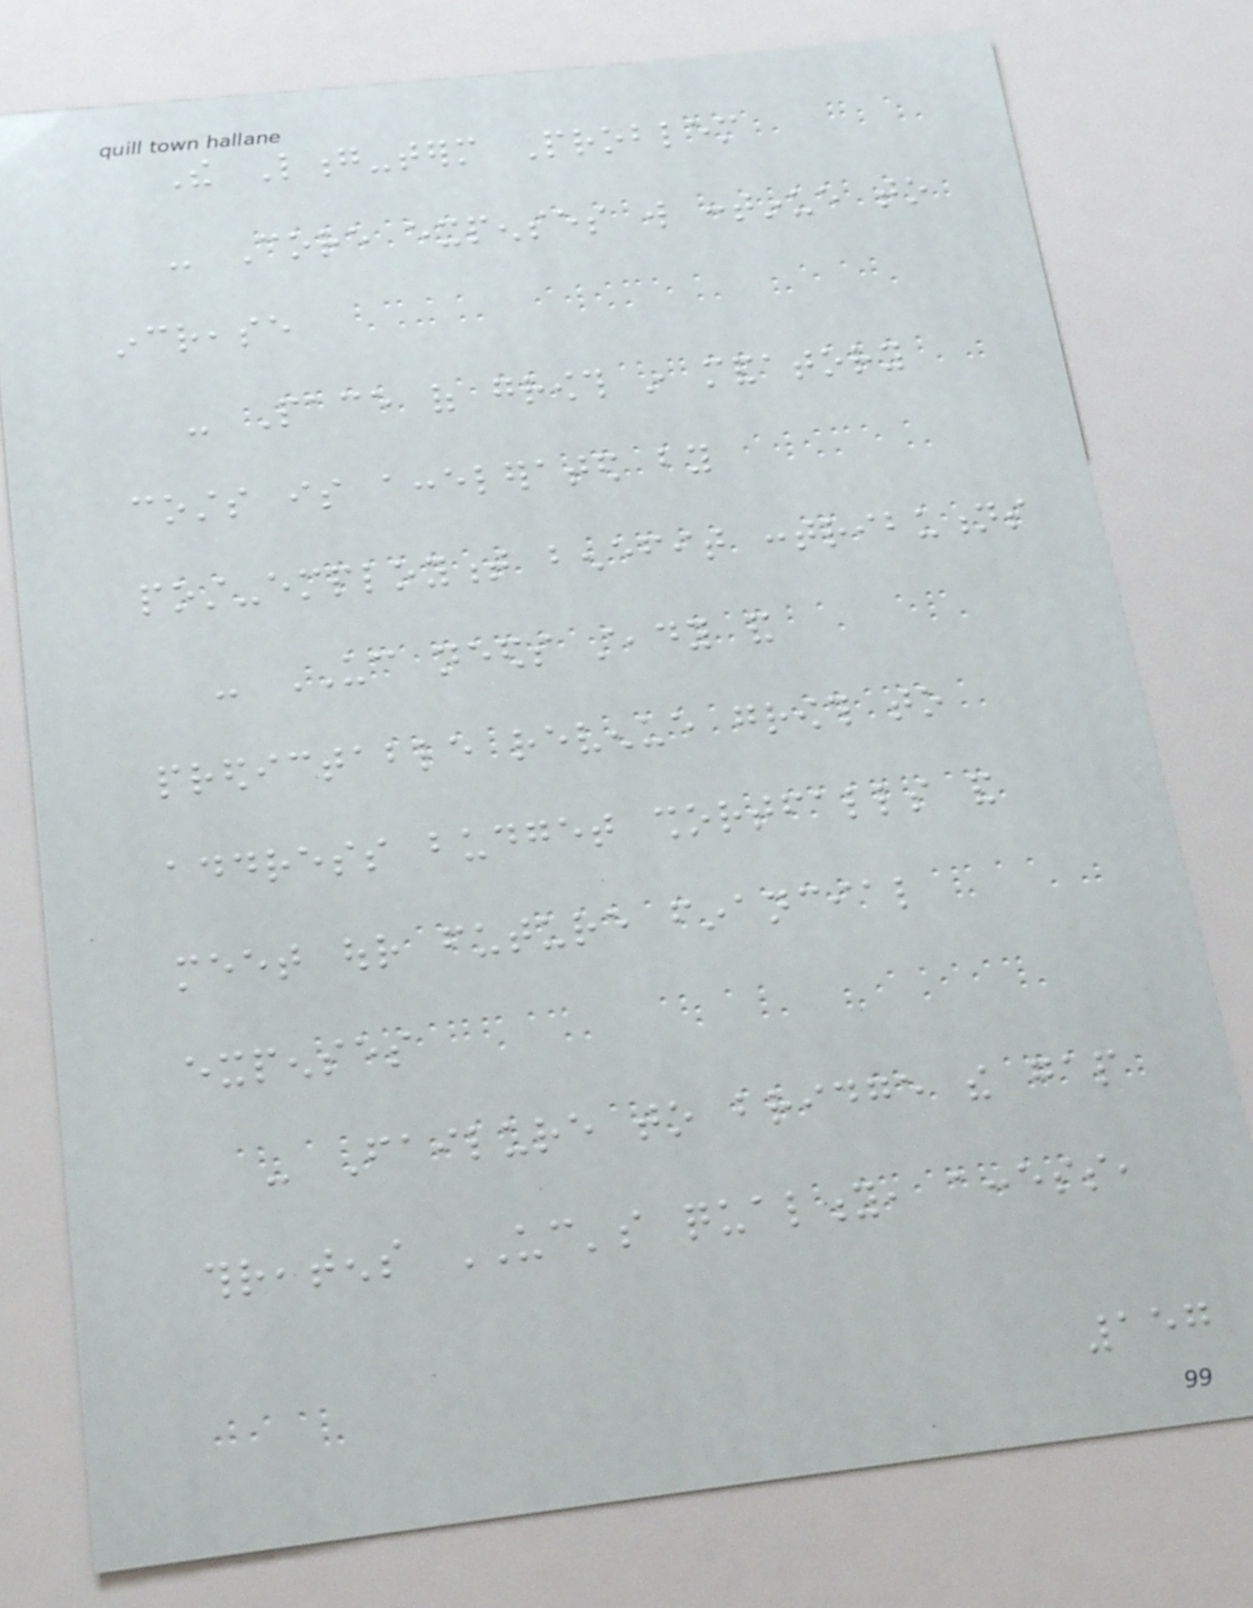The Long-term Problem
- Core expenses will continue to
increase
- Pace of growth in mandatory
costs is accelerated by
post-employment benefit contributions
- UC needs steady and
predictable revenue growth to
address budget shortfalls and
meet our future financial
expenses
- Failure to bridge the gap
threatens UC's quality, access,
157
